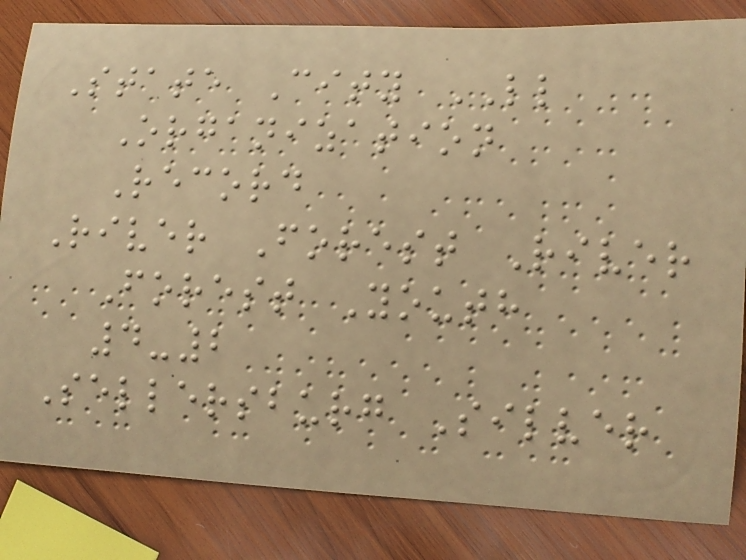State City LL
Organization
Record
River Forest River
Forest Youth
4-2
Sellersburg Silver
